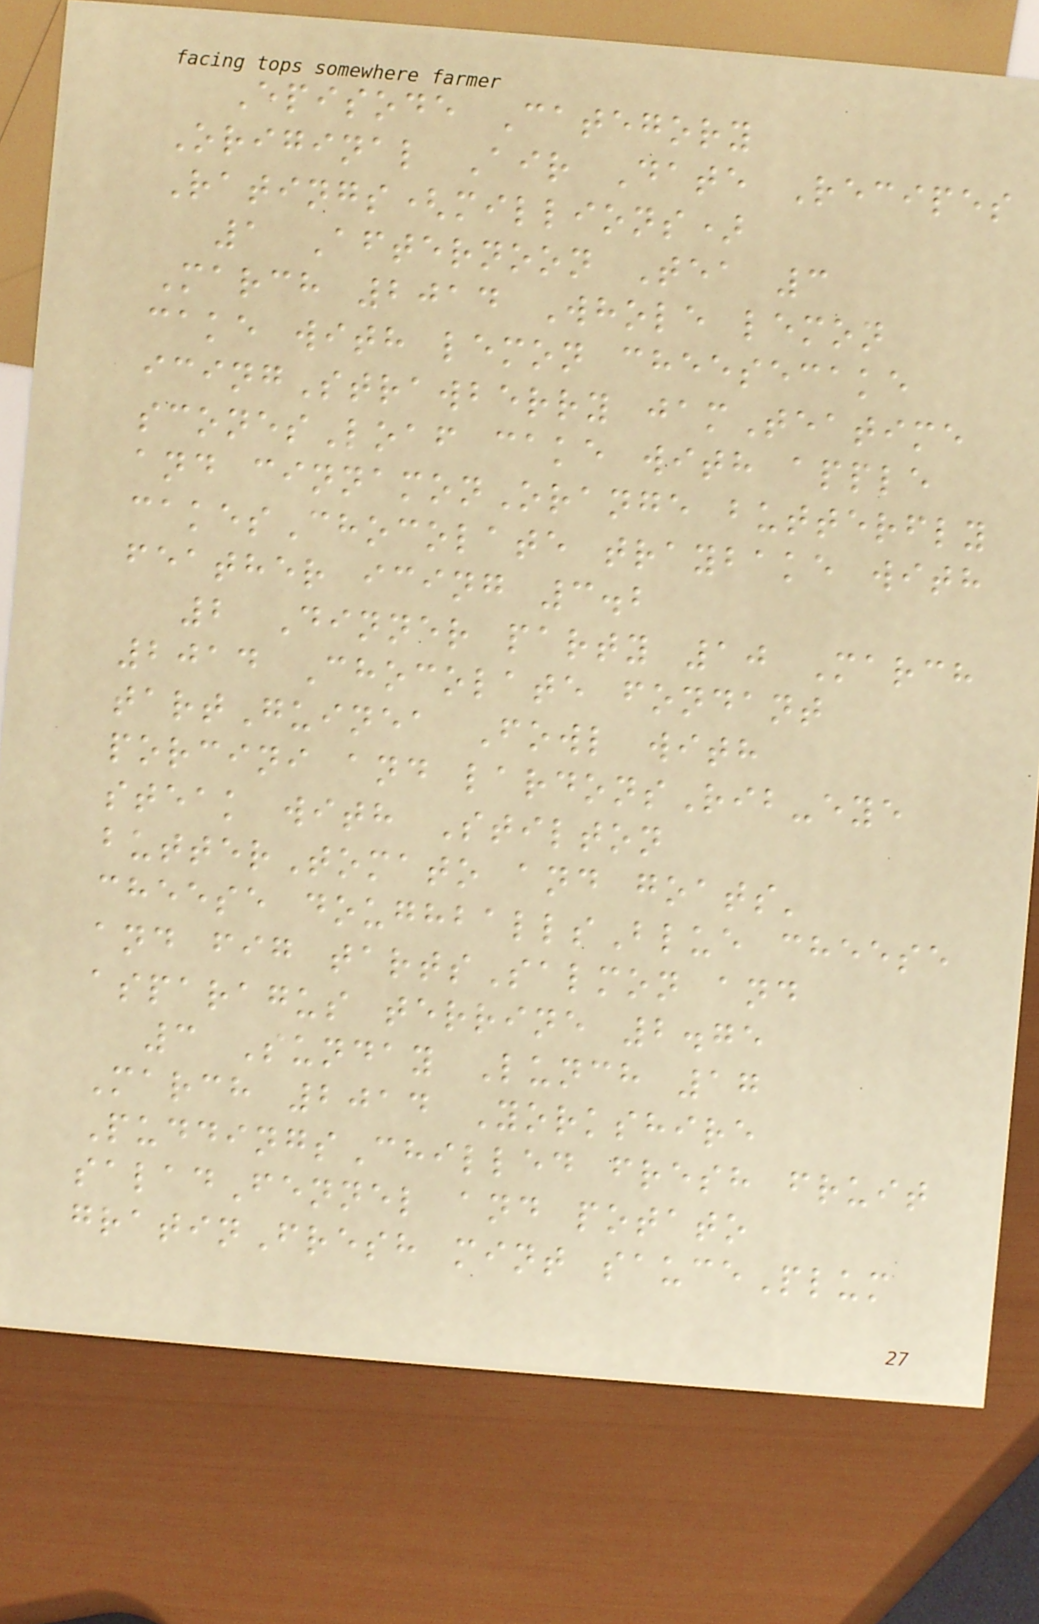Episode Category
Original Air Date Recipes
Ratings(millions)
1 Afternoon Tea 3
March 2014 Whole lemon
cake with lemon cheesecake
icingStrawberry jamTeatime
sconesLoaf cake with apple
and cinnamonOrange butterfly
cakesChocolate traybake with
feather icing 3.2
2 Dinner party 10 March
2014 Chocolate fondant
tartGuinea Fowl with
porcini and lardonsRib-eye
steak with Stilton
butterTomato and goats'
cheese doughballsBlue cheese
and fig tartsSalmon and
asparagus terrine 2.75
3 Sunday Lunch 17
March 2014 Yorkshire
PuddingsChilled fresh fruit
saladFennel and potato
gratinFresh mint saucePlum
